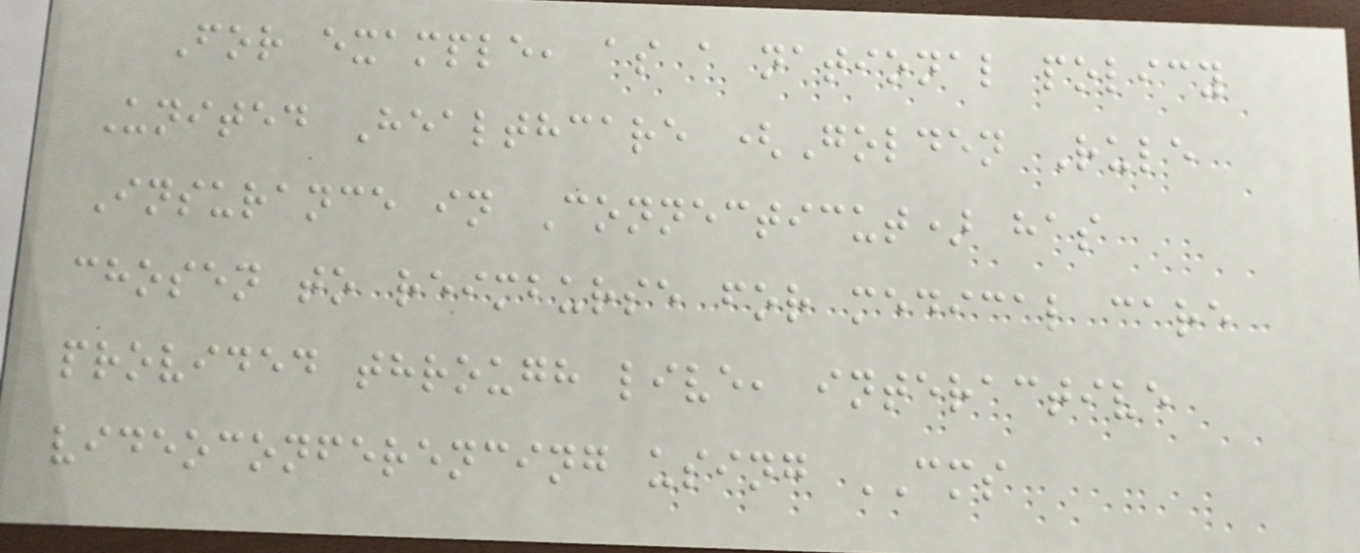For example, as a national policy
United Healthcare (Golden Rule
Insurance in Connecticut) has
chosen to reimburse for medical care
provided through live, interactive
videoconferencing using CMS
